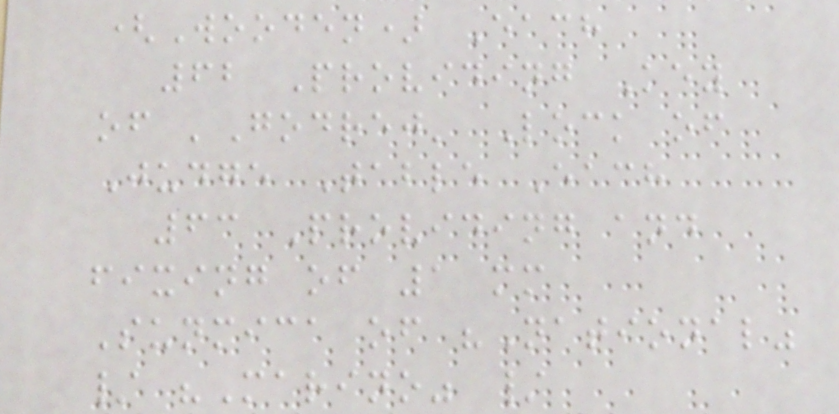(Wooden) Each
62 Providing Key
of 'Godrej' Lock of
Judge Table Each
63 Providing and
fixing of 1 mm
Sunmica of "National"
/ "Marino" /
